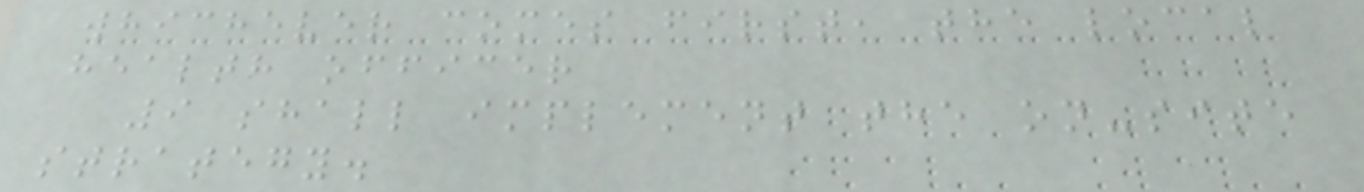whichever comes first, the local
health officer
9 shall implement the on-site
strategy.
